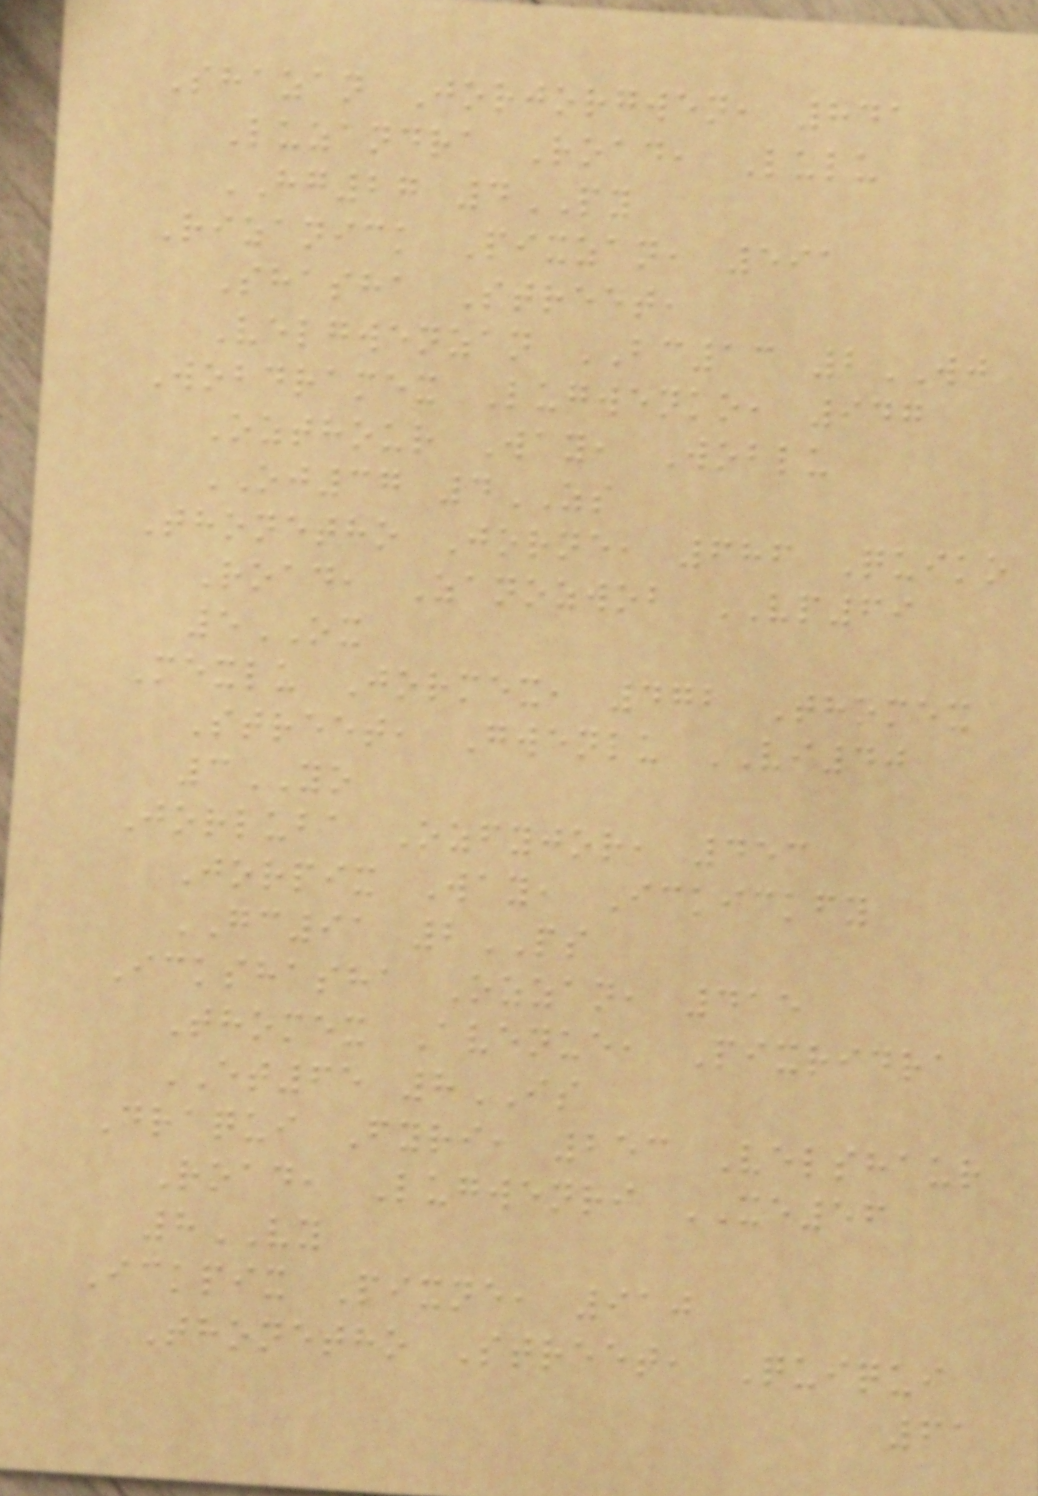Shazan Jorjorgwen, 841
Luzandra Road, Lulu
HG27 4PY
Rizanick Pixzan, 591
Shasha Street,
Velgwenzan BC13 2WJ
Wobdramex Lugwenko, 947
Ozthour Way, Woblu
OJ37 4ZS
Thonetho Jorne, 686 Quiko
Road, Zanozwob VP69
5OX
Mexlu Jormex, 472 Thomex
Street, Gwenlu VI40
3YO
Jorluba Ozfyjor, 453
Jorpix Way, Ickickfy
GC91 2PS
Ickshasha Ozzan, 415
Thomex Avenue, Pixridra
ET65 8IS
Draqui Fyri, 253 Velshaur
Road, Lugwenri XE56
8VY
Ickpix Pixne, 910
Thonetho Street, Quiqui
61
